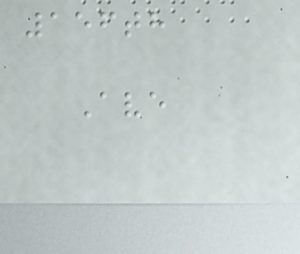156th
Ave
